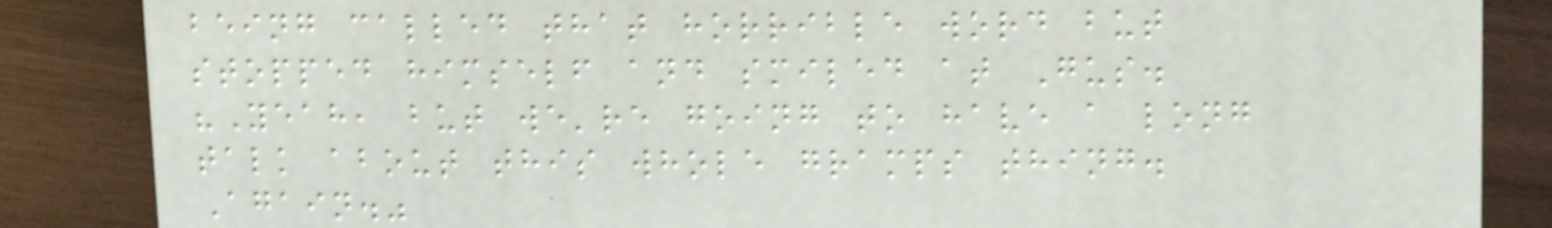being called that horrible word but
stopped himself and smiled at Gus.
"Yeah, but we're going to have a long
talk about this whole gramps thing.
Again."
